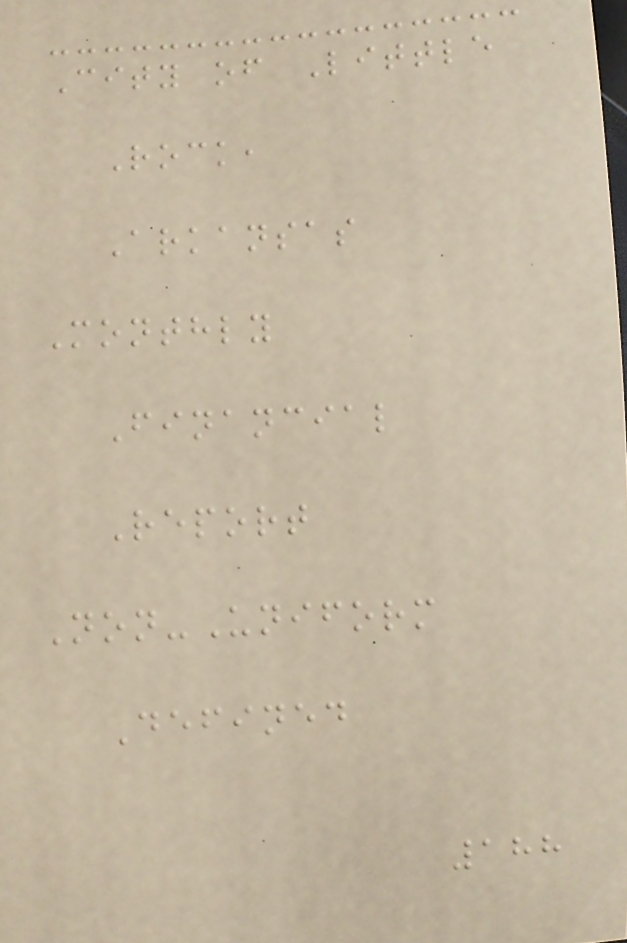City of Little
Rock,
Arkansas
Monthly
Financial
Report
Non-Uniform
Defined
188
